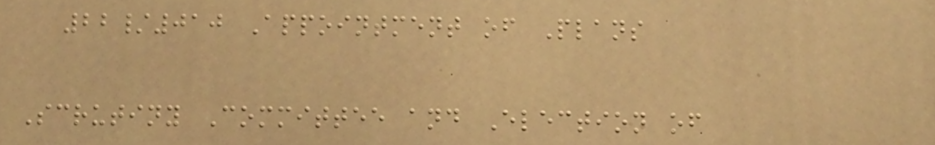22/010 Appointment of Plans
Scrutiny Committee and Election of
